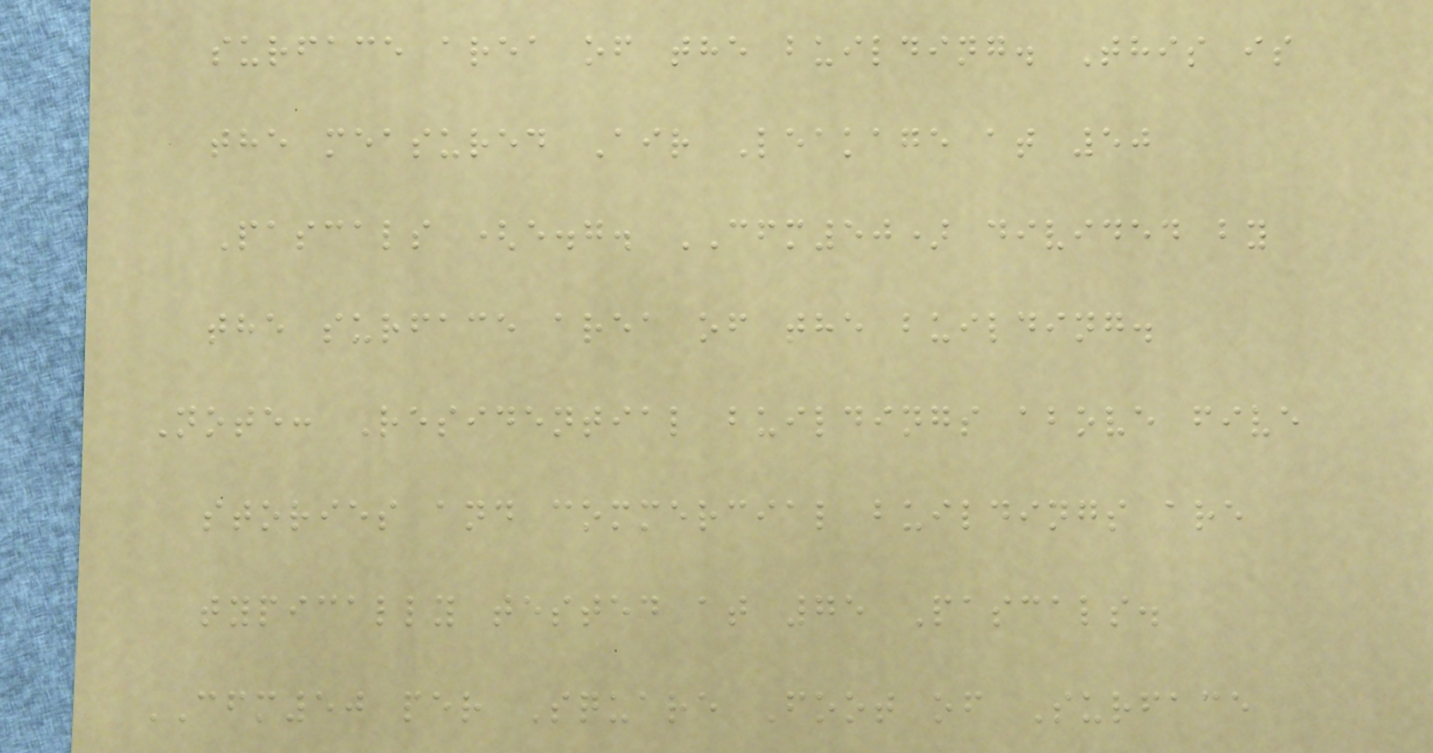surface area of the building. This is
the measured Air Leakage at 50
Pascals (e.g. CFM50) divided by
the surface area of the building.
Note: Residential buildings above five
stories and commercial buildings are
typically tested at 75 Pascals.
CFM50 per Square Foot of Surface
